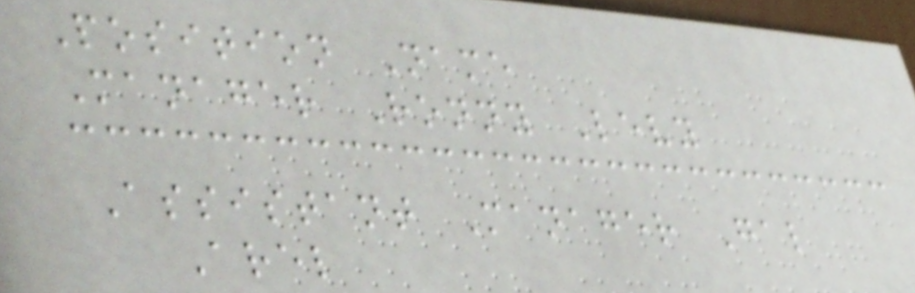Position Name
Manager Ronny Levy
Assistant Manager Gal
Arel
